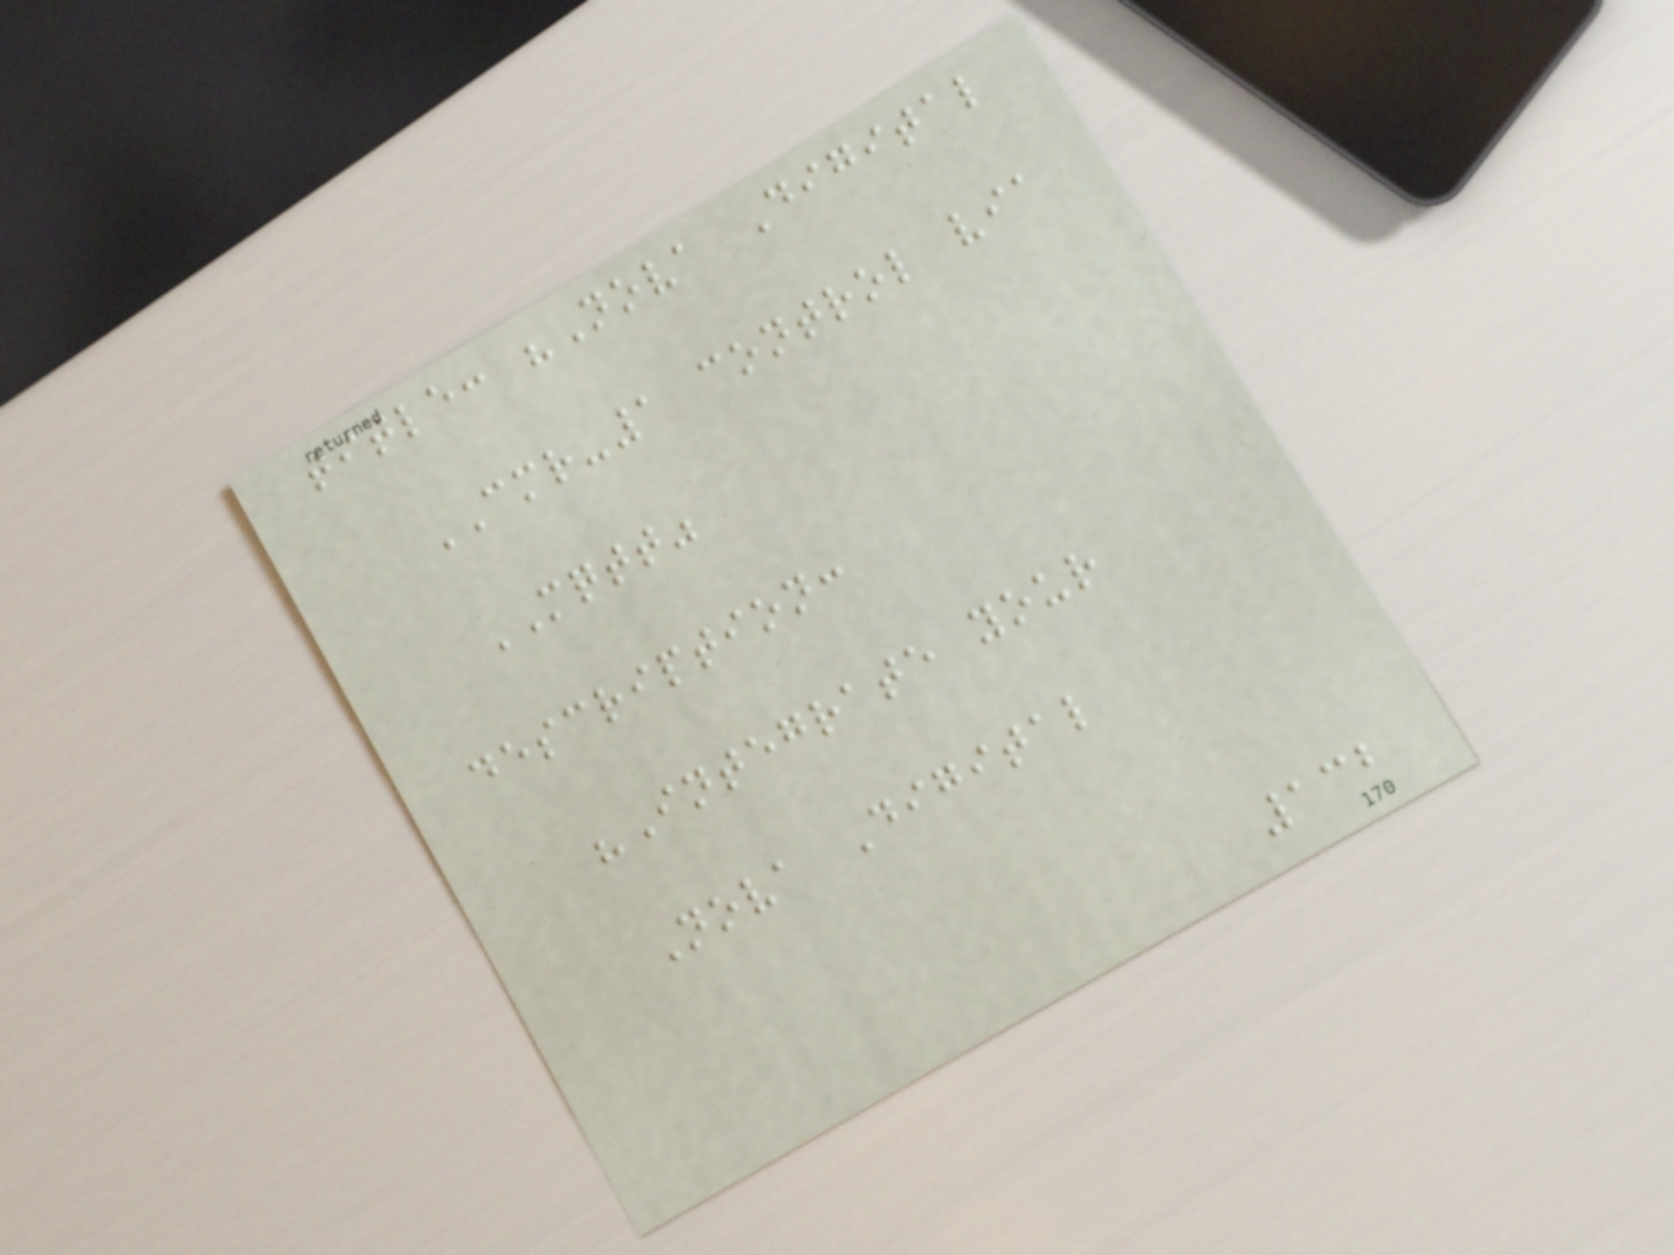title: "Nova Digital
CMR-1 control via
MQTT"
description:
"Integrate your
Nova Digital
132
